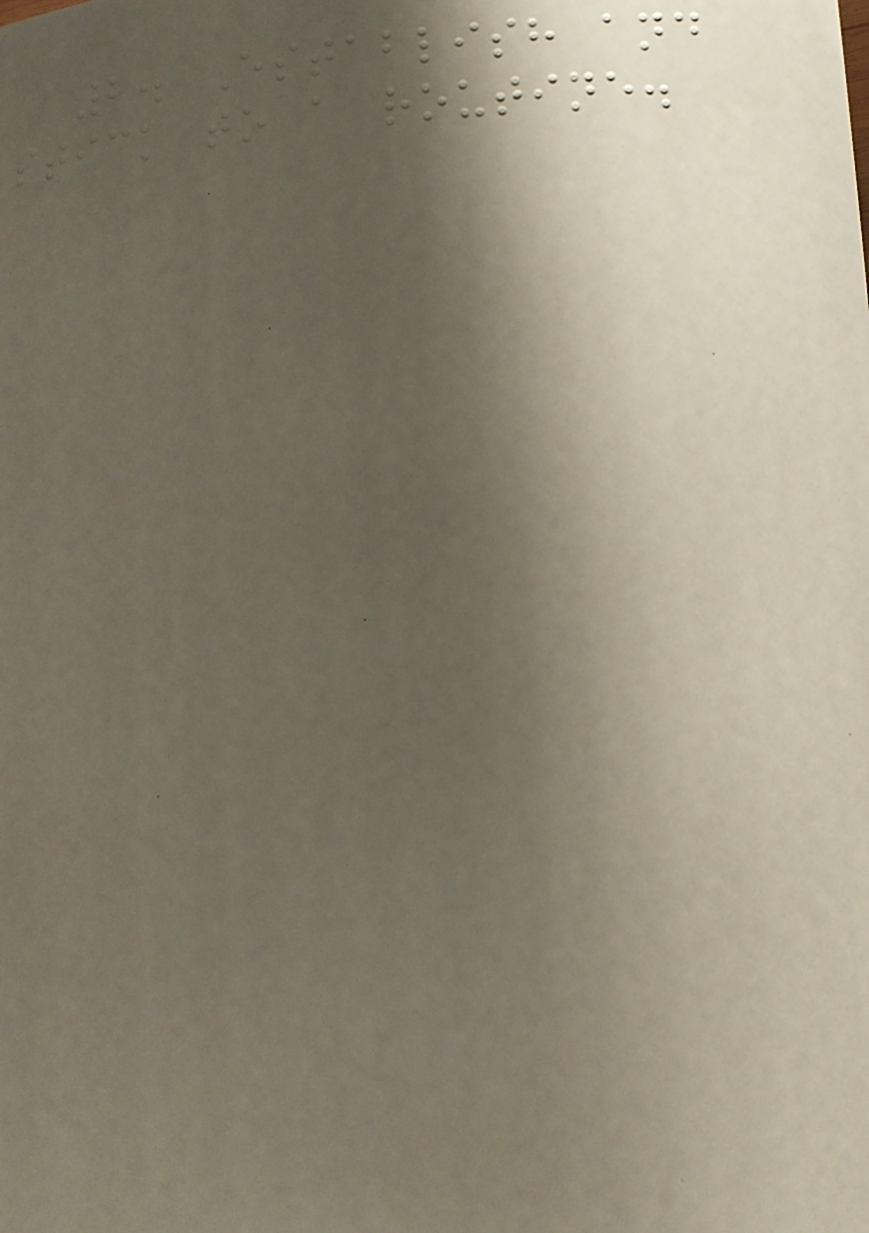2. Establish and
stick to a routine.
